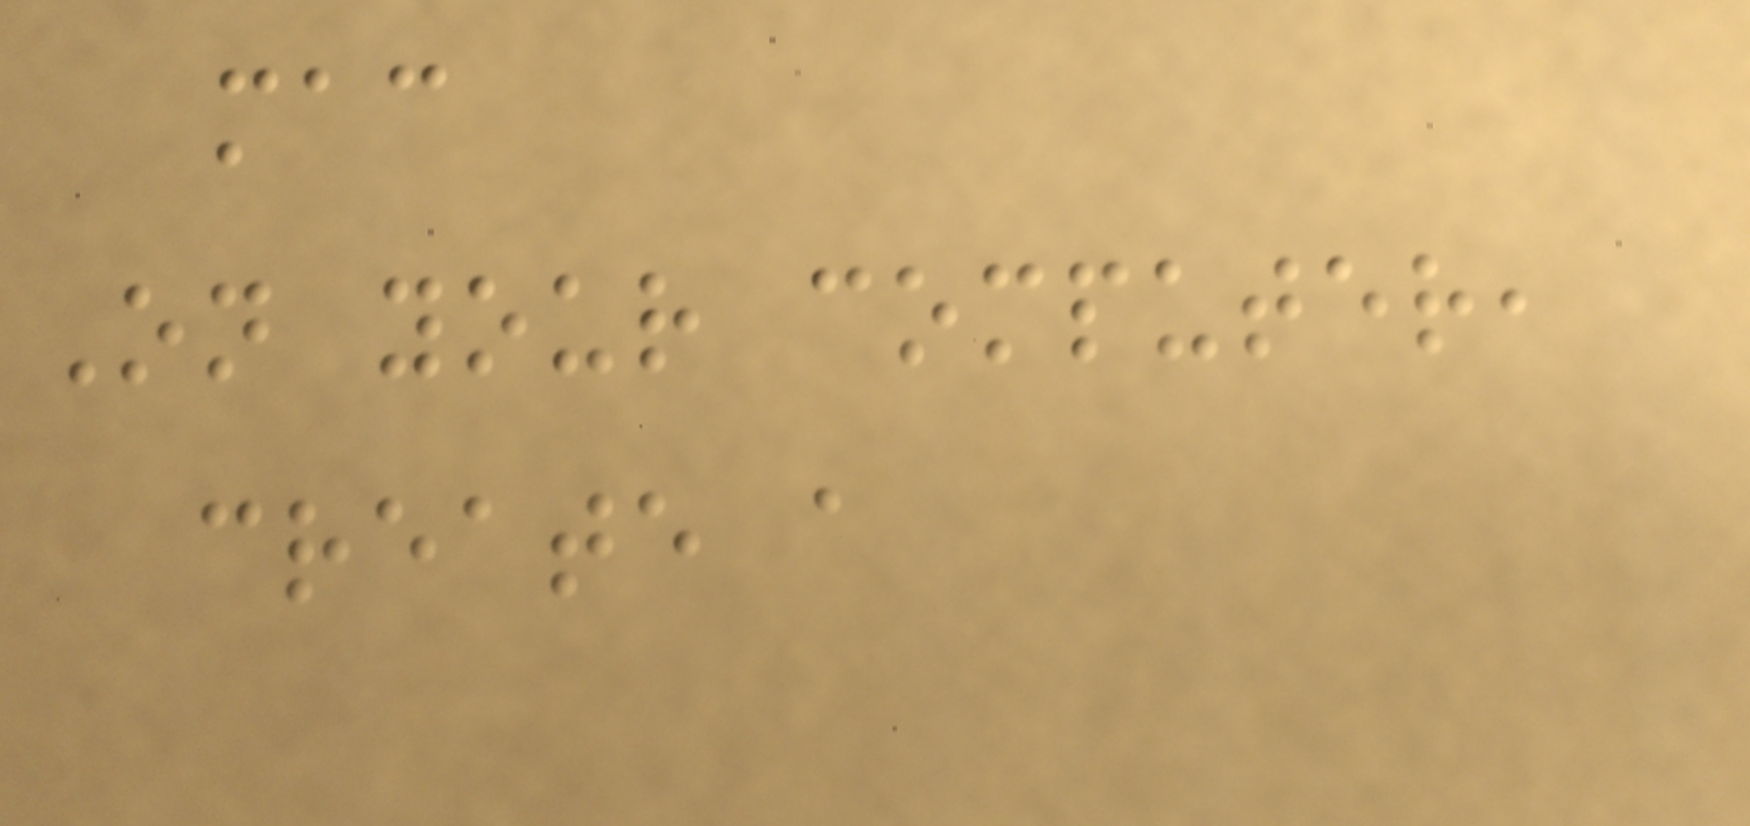mac
On your computer,
create a
